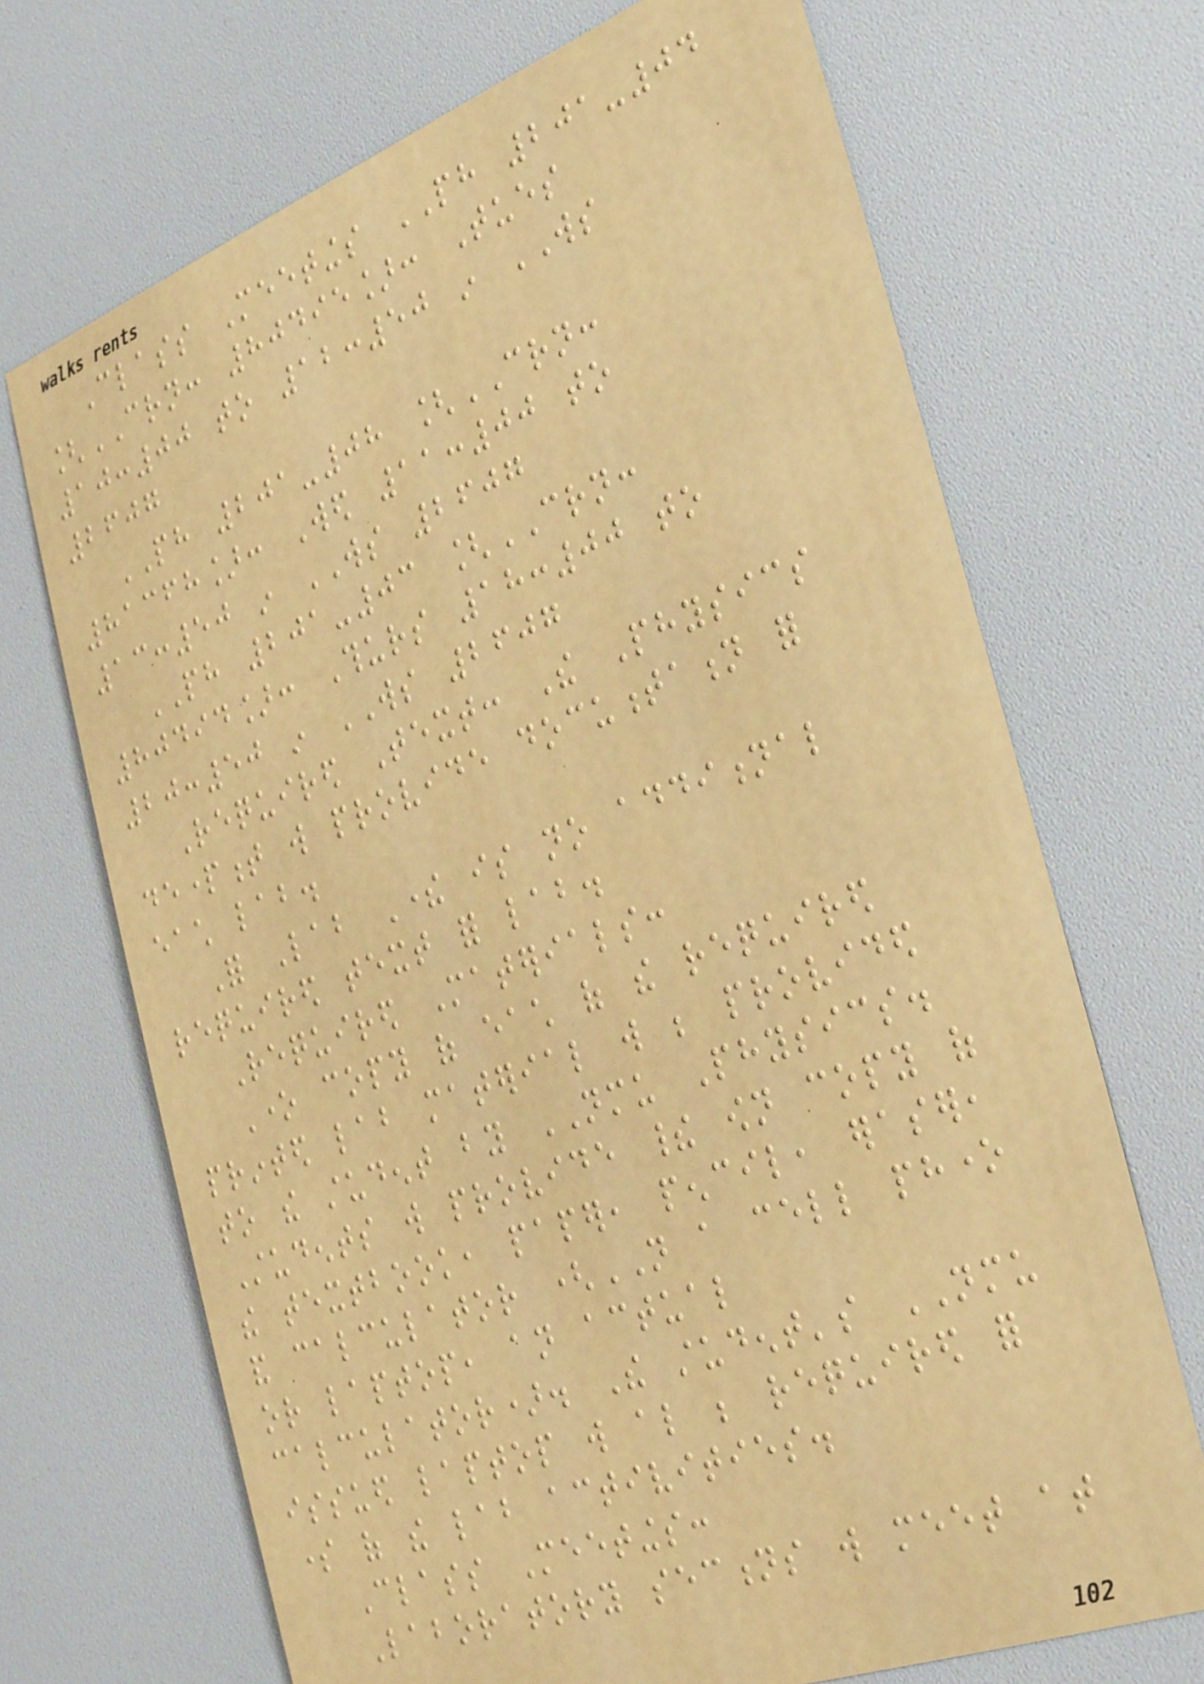Class Meetings PH 201-04
[CRN: 80495]: Tues
10:00 to 12:50 in WS
2607
PH 201-08 [CRN:
81368]: Wed 11:00 to
13:50 in WS 2607
PH 201-03 [CRN:
80494]: Thurs 18:00 to
20:50 in WS 2607
Required Text: The Physics
department will provide documentation for
each lab.
For Lab There is no additional
required text for lab.
Required Materials:
One copy of each of the required
printed lab material will be provided
to the student by NMU Physics.
Students will provide their own copy of
the textbook, paper, pencil, eraser,
and calculator (NOT a cell phone
or laptop, an actual
calculator). The student's NMU
issued laptop will also be required for
some of the lab activities.
Class Meetings:
Laboratory sections will meet at
